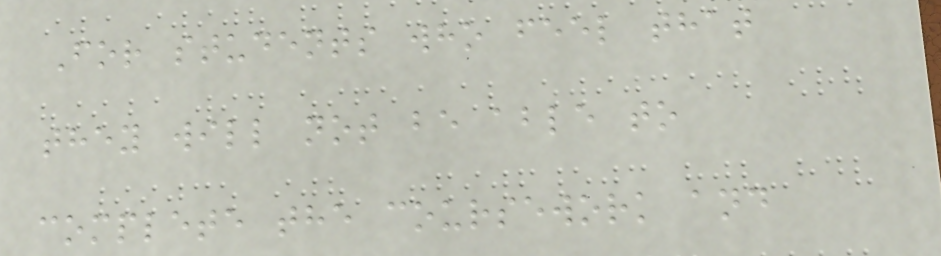For students who feel that
they will not be able to
complete the coursework and
